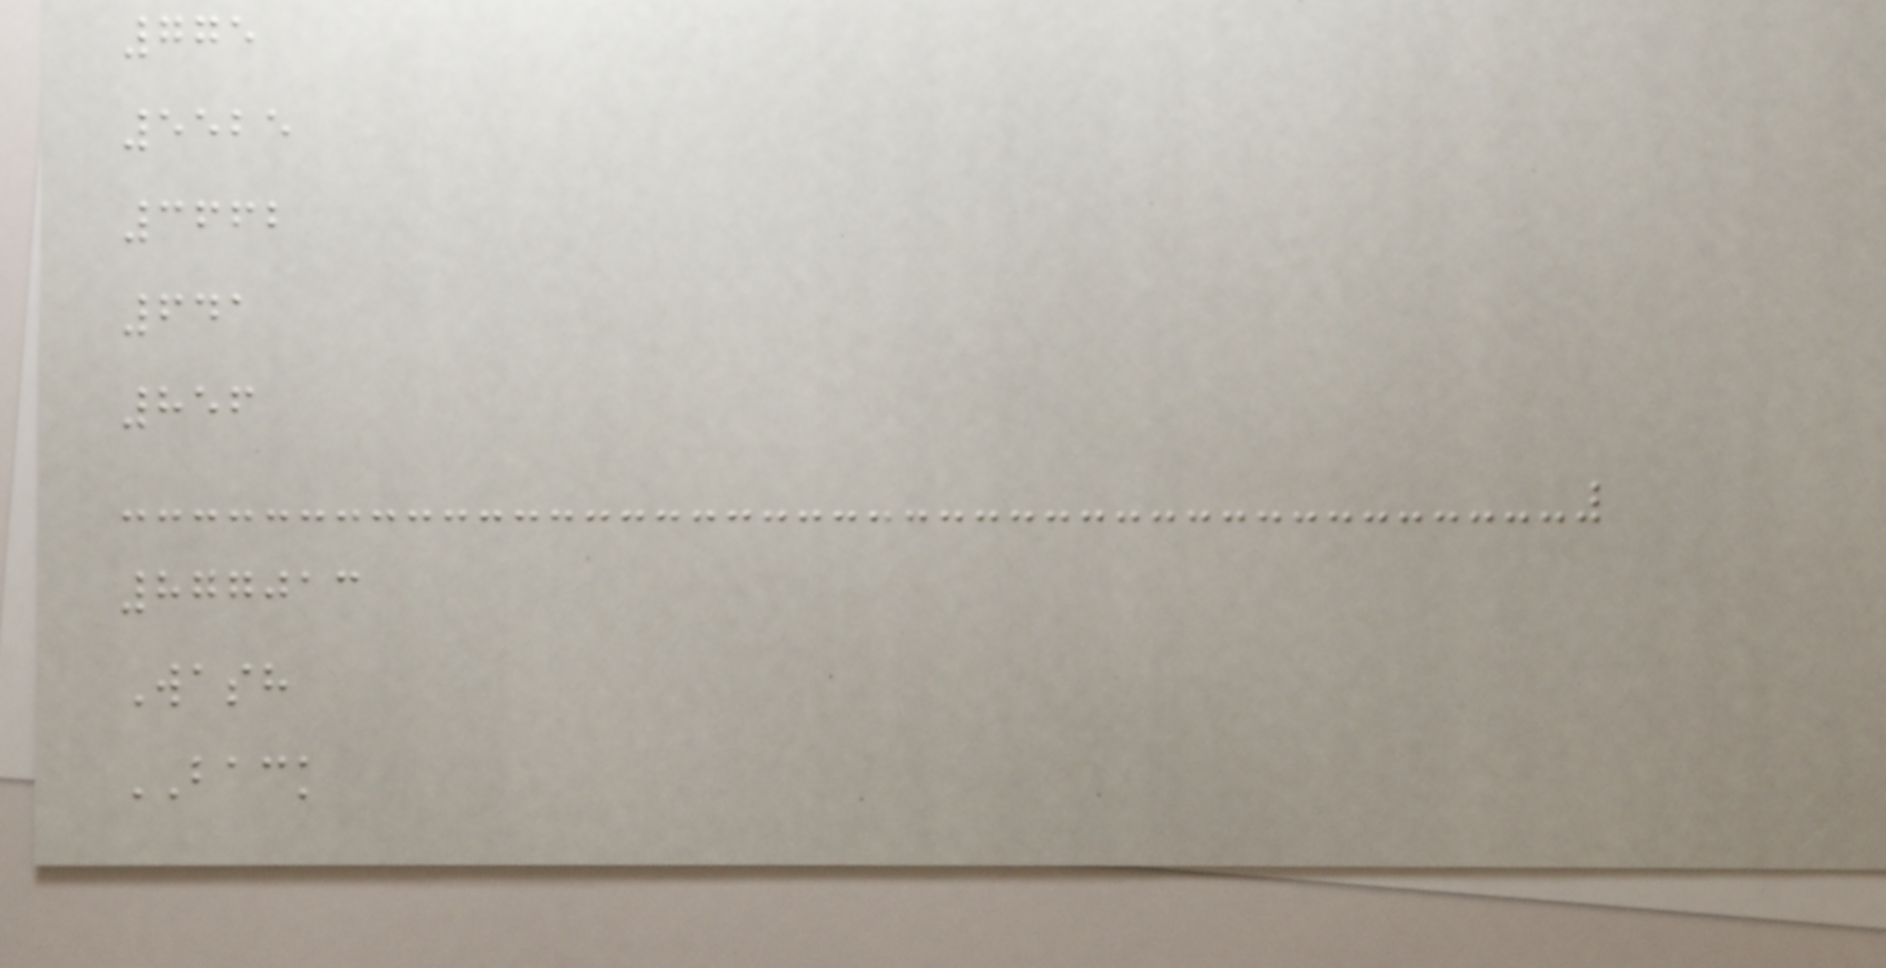775
5525
3662
641
856
877013
Wash
BACK
